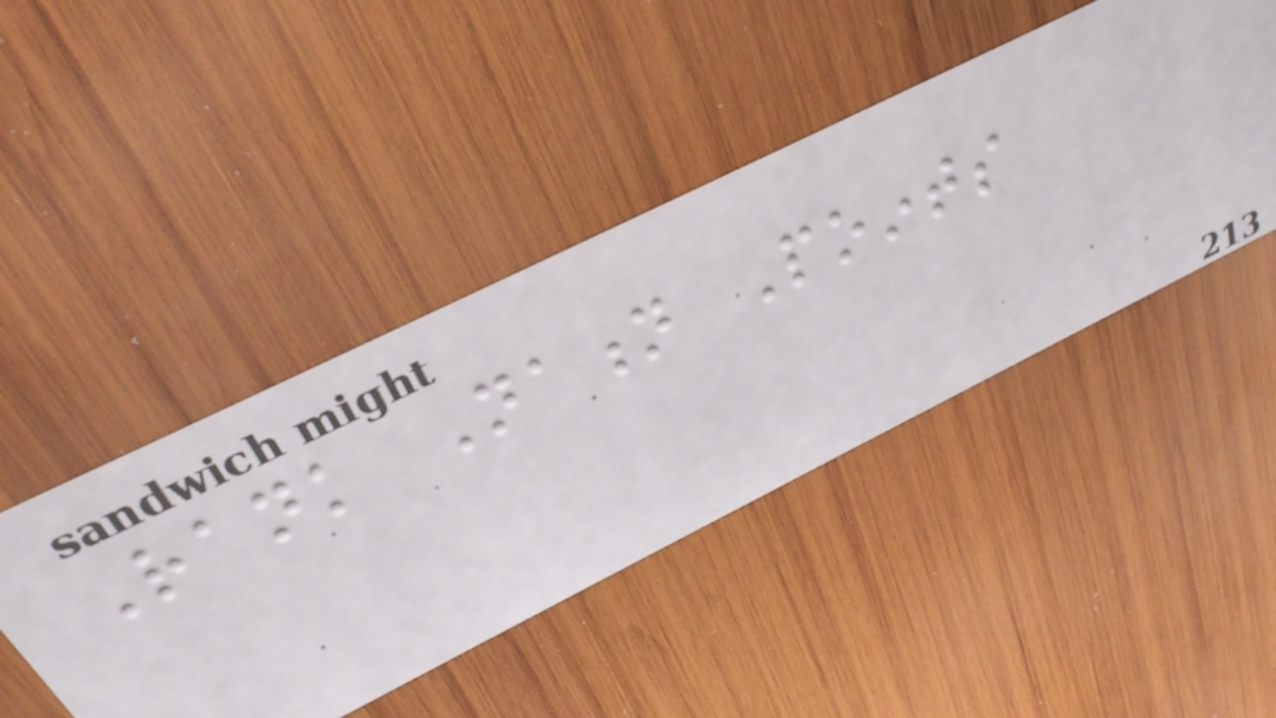Rank Nation Points
